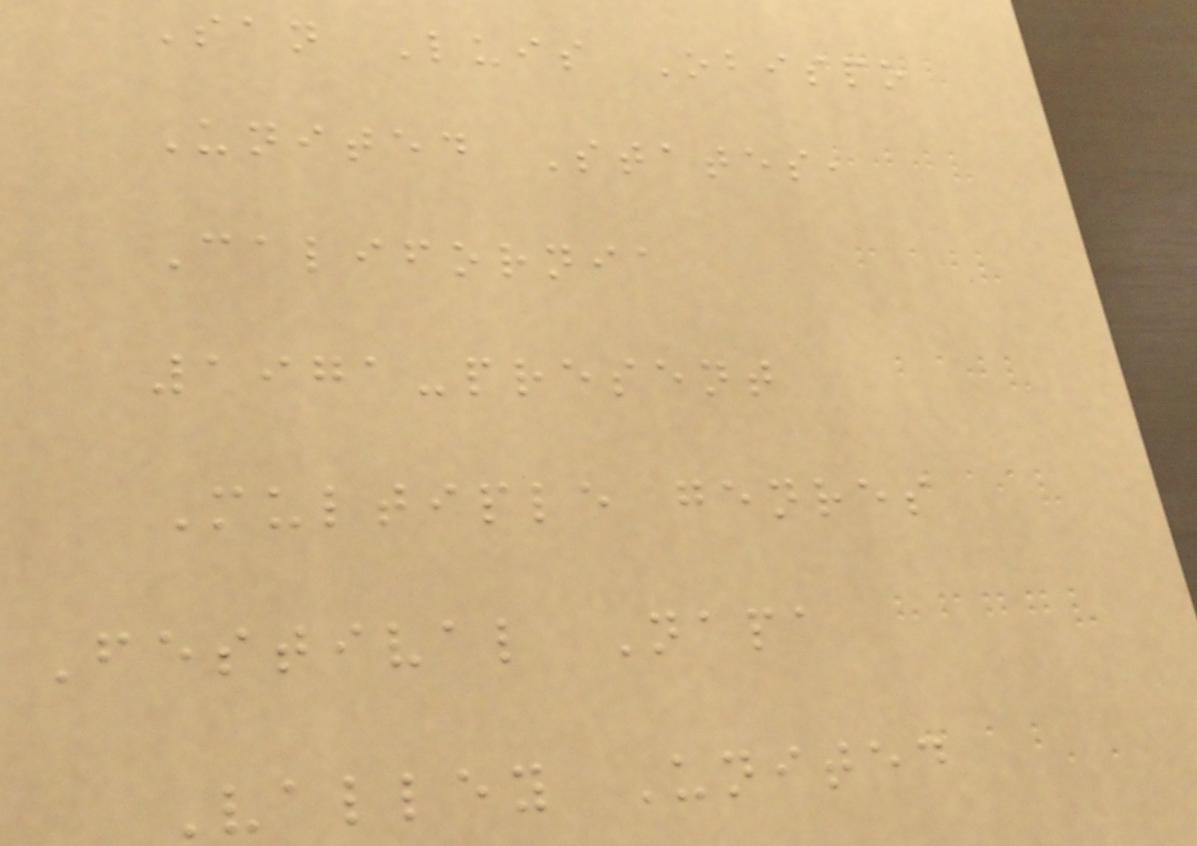San Luis Obispo
United States,
California
1971-present
Multiple genres
Festival Napa
Valley United
